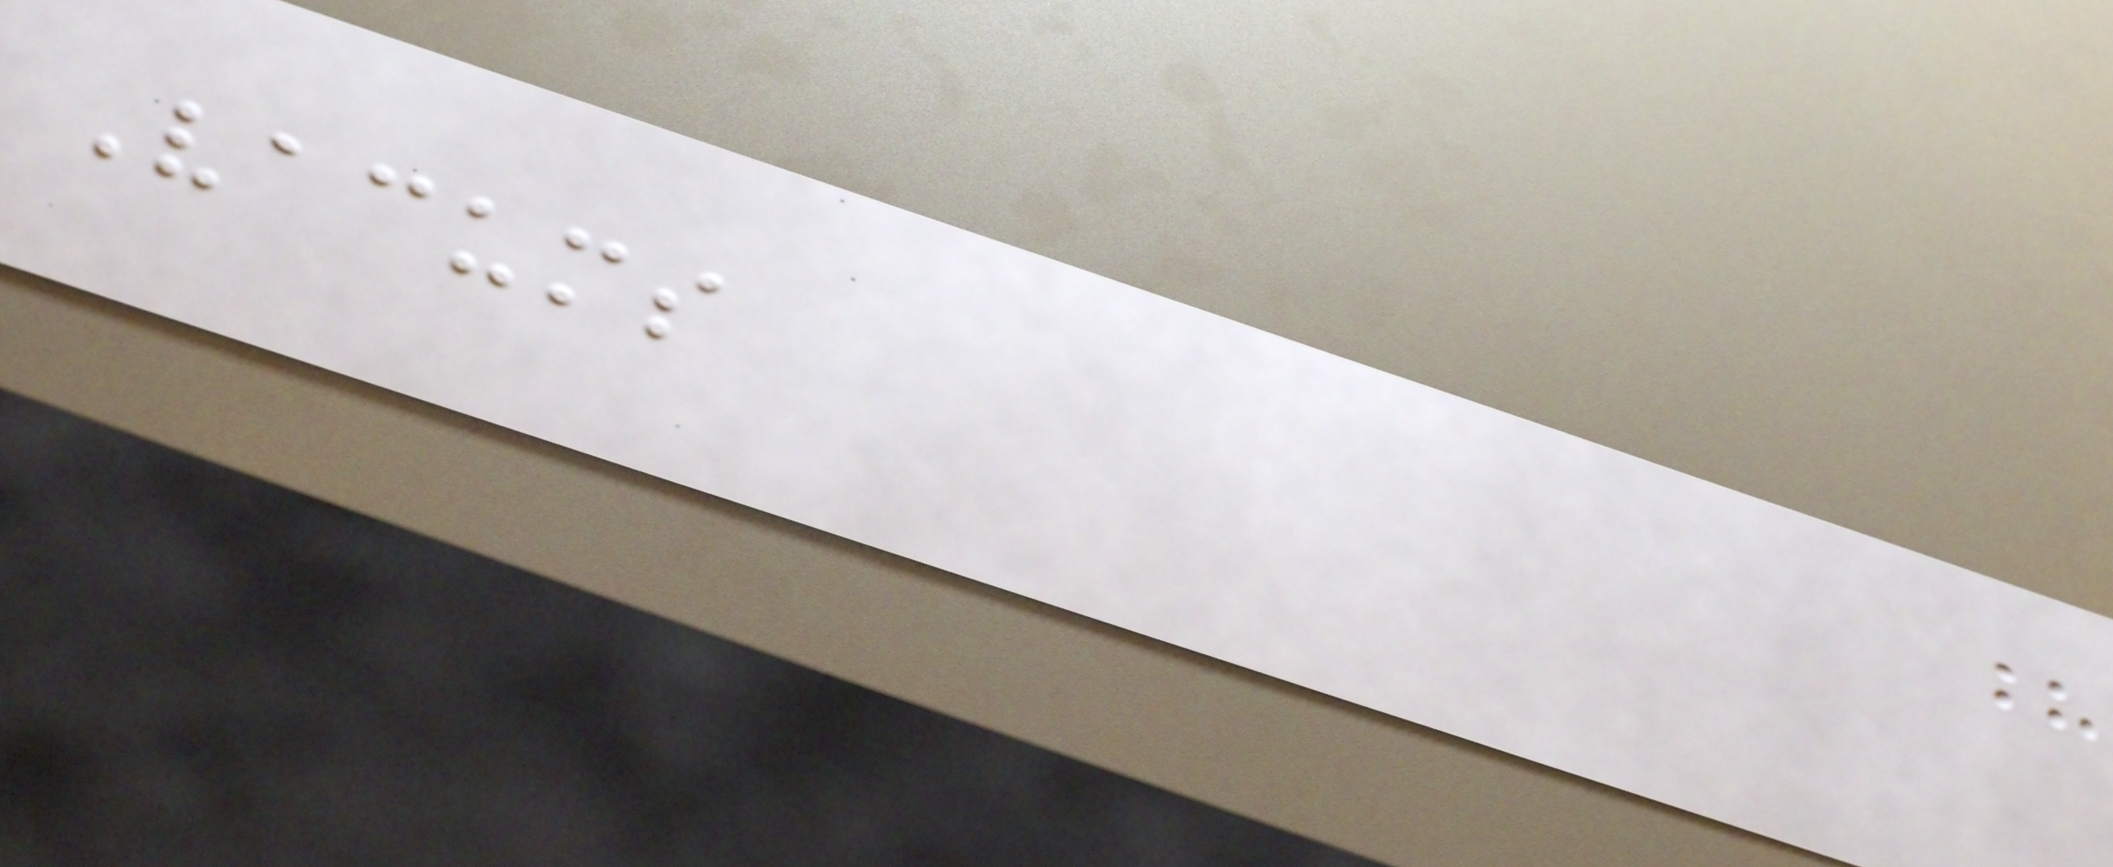Vacums
